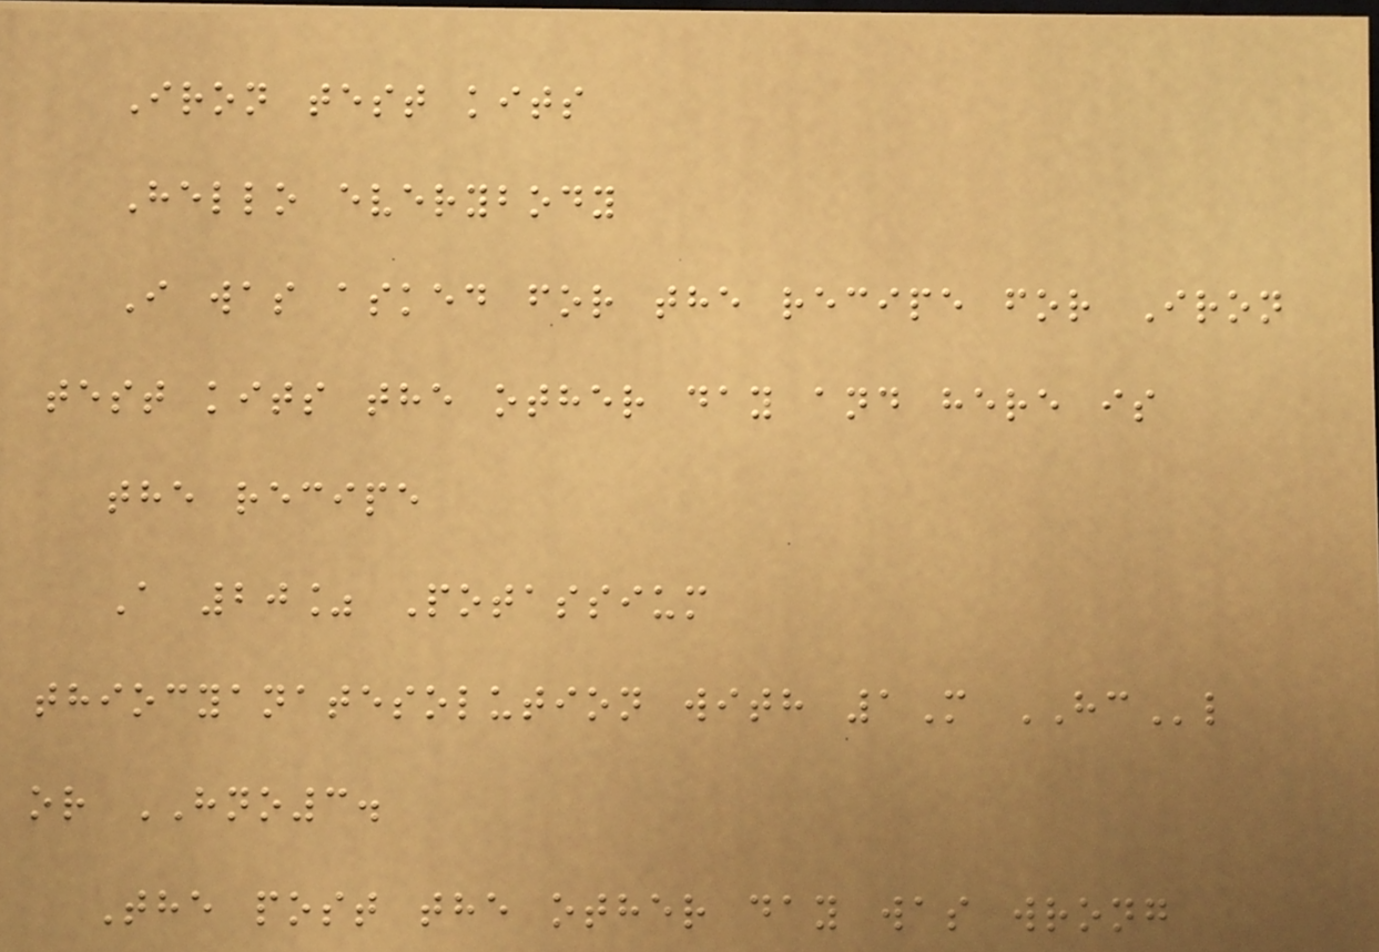Iron test kits
Hello everybody
I was asked for the recipe for Iron
test kits the other day and here is
the recipe
A 20% Potassium
thiocyanatesolution with 1M HCl
or HNO3.
The post the other day was wrong
